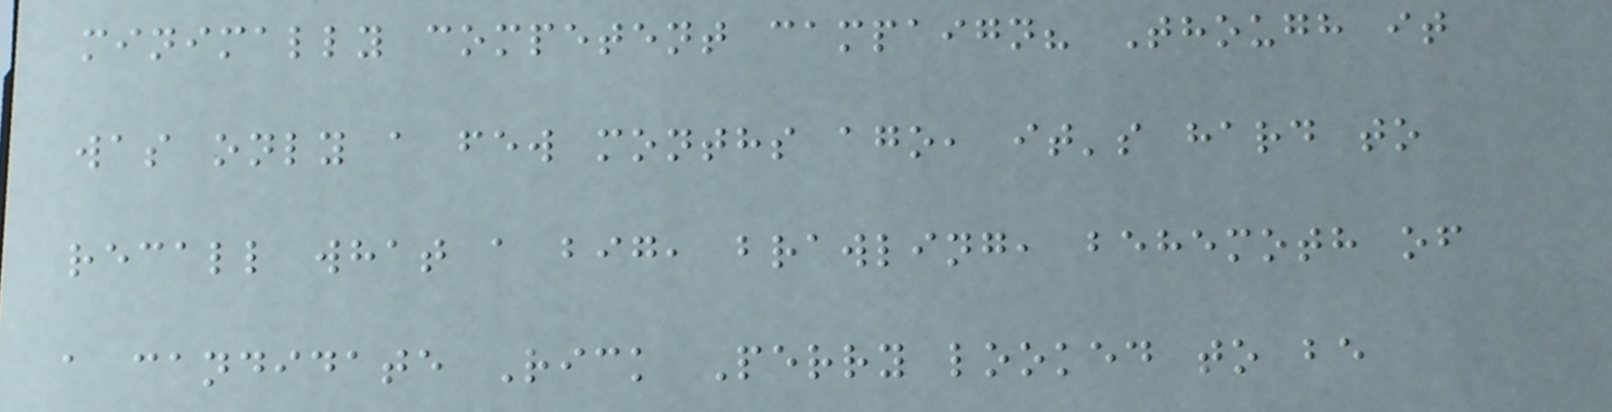minimally competent campaign? Though it
was only a few months ago, it's hard to
recall what a big, brawling, behemoth of
a candidate Rick Perry looked to be
